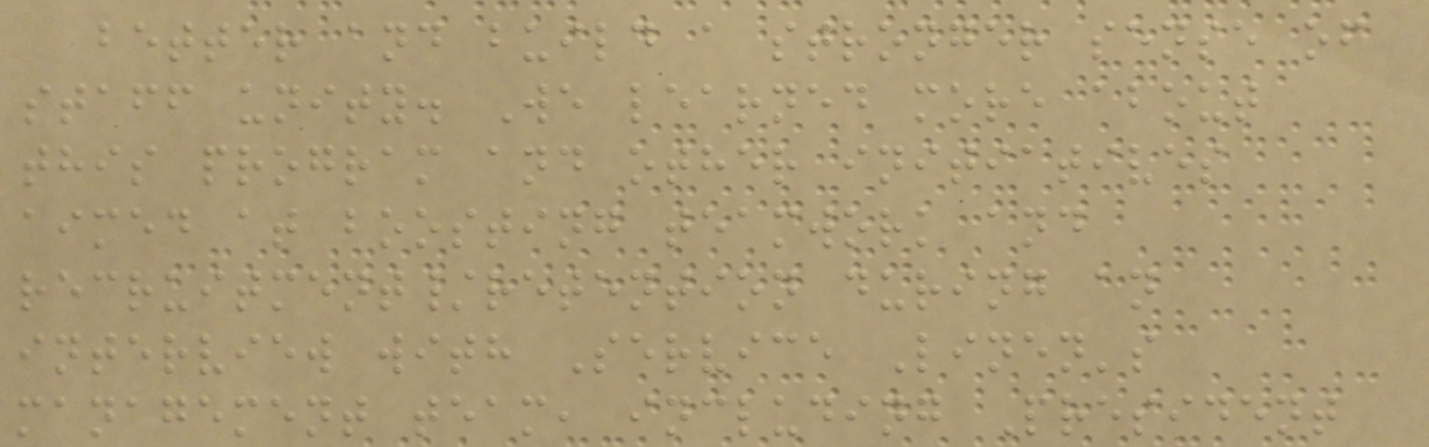better and build a stronger sense of
staff unity. We learned more about
this program and other initiatives
aimed at boosting teamwork and
recruitment/retention during an
interview with Service Linen's
management team, including President
